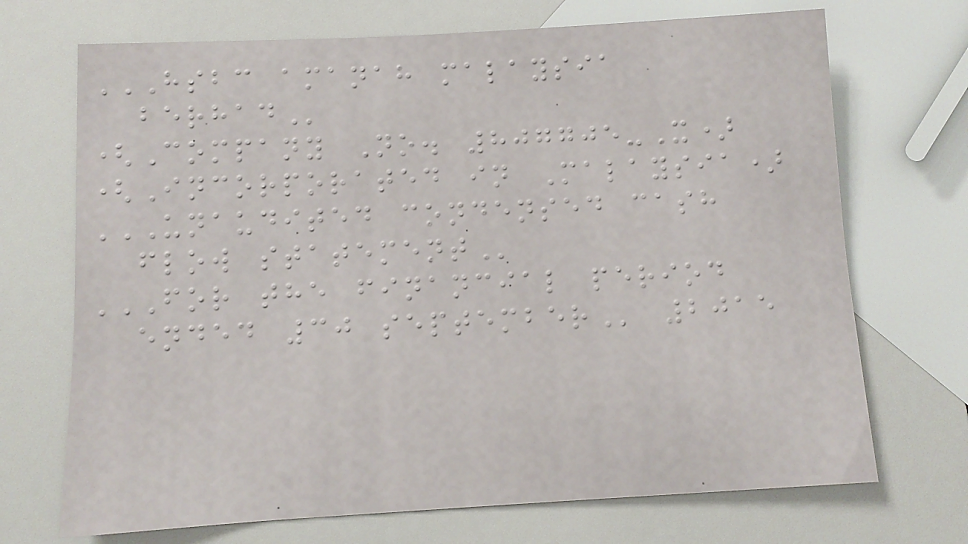HSBC AMANAH MALAYSIA
BERHAD
(Company No. 807705-X)
(Incorporated in Malaysia)
UNAUDITED CONDENSED CASH
FLOW STATEMENT
FOR THE FINANCIAL PERIOD
ENDED 30 SEPTEMBER 2015
